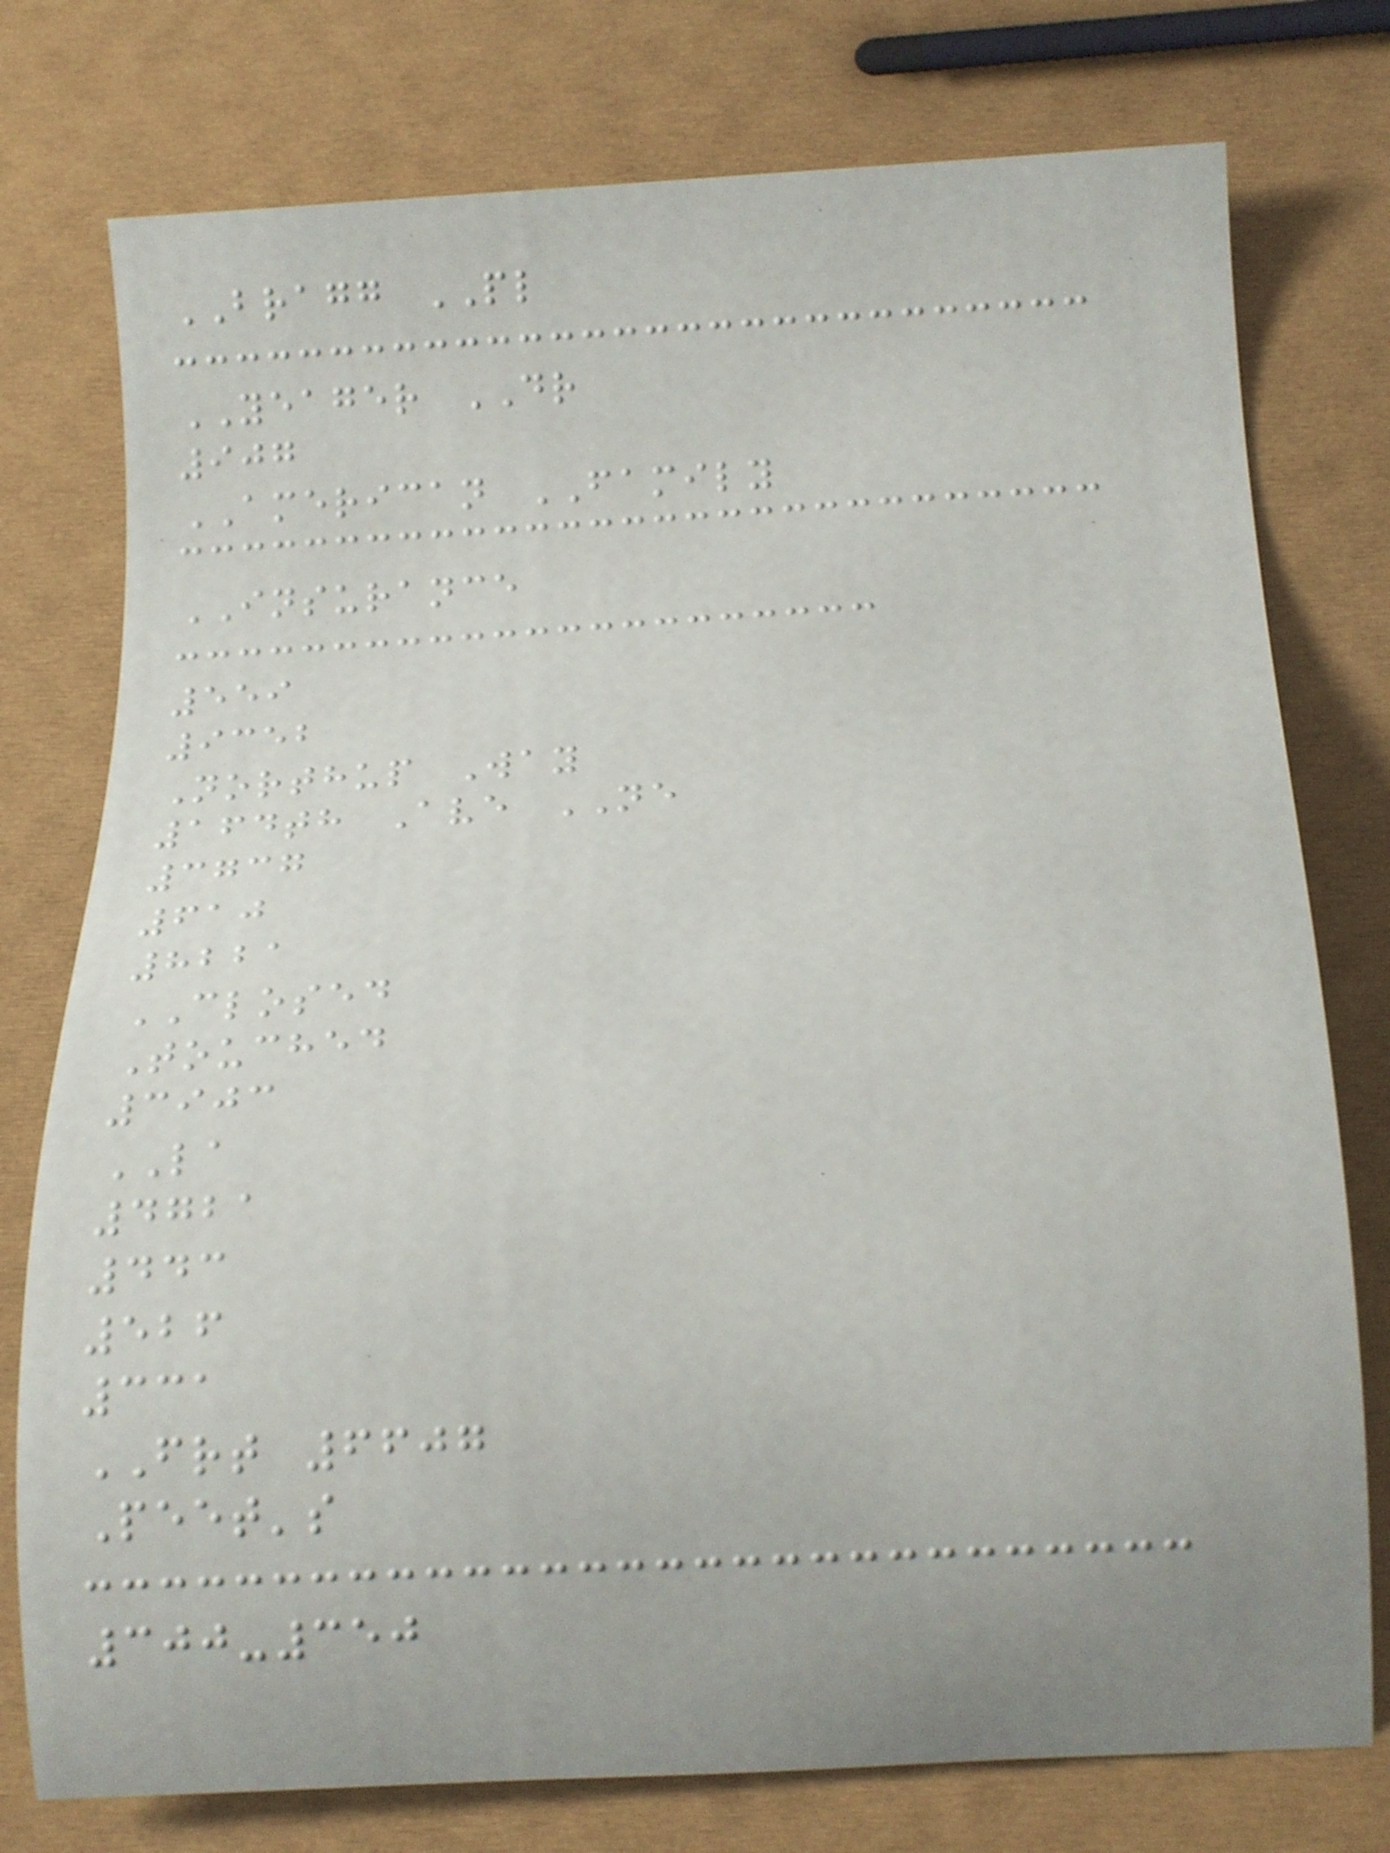BRAGG PL
YEAGER DR
907
AMERICAN FAMILY
INSURANCE
559
9352
Northup Way
164th Ave NE
3737
610
8221
CLOSED
Touched
3903
LA
4721
443
526
331
FRT 6607
Peet's
300-350
